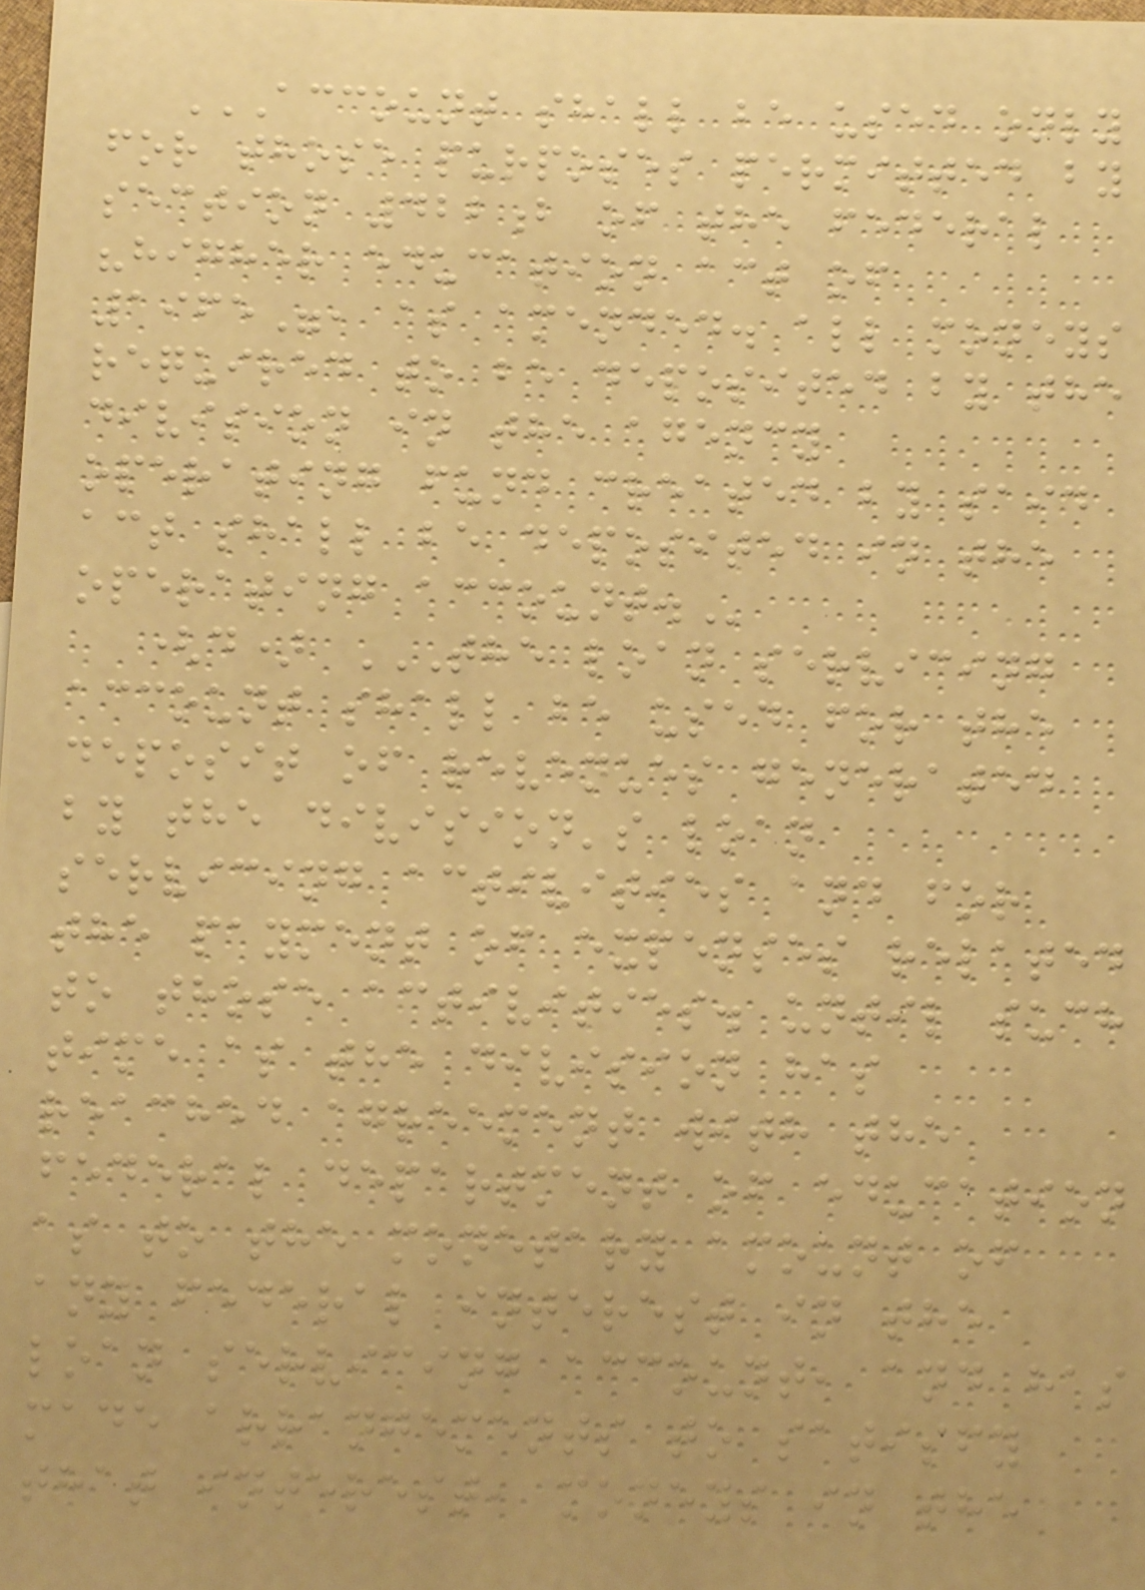ACCOUNT SHALL BE USED ONLY
FOR THOSE PURPOSES PERMITTED BY
SECTION 422B OF THE FEDERAL
"HIGHER EDUCATION ACT OF
1965", AS AMENDED. ALL MONEYS
REQUIRED TO BE DEPOSITED BY THE
DIVISION IN THE AGENCY
OPERATING FUND CREATED BY SAID
ACT SHALL BE DEPOSITED IN THE
OPERATING ACCOUNT.
(d) THE LOAN SERVICING
ACCOUNT SHALL BE USED FOR THE
DEPOSIT OF REVENUES GENERATED
BY THE DIVISION'S LOAN
SERVICING ACTIVITIES AND FOR
THE PAYMENT OF EXPENSES RELATED
TO THOSE ACTIVITIES. UNTIL SUCH
TIME AS THE DIVISION HAS
REACHED AGREEMENT WITH THE
FEDERAL DEPARTMENT OF EDUCATION
AS TO THE MONETARY AMOUNT OF
ANY FEDERAL INTEREST IN THE
LOAN SERVICING ACCOUNT, AND HAS
MADE ARRANGEMENTS TO SATISFY
THAT INTEREST, MONEYS IN THE
